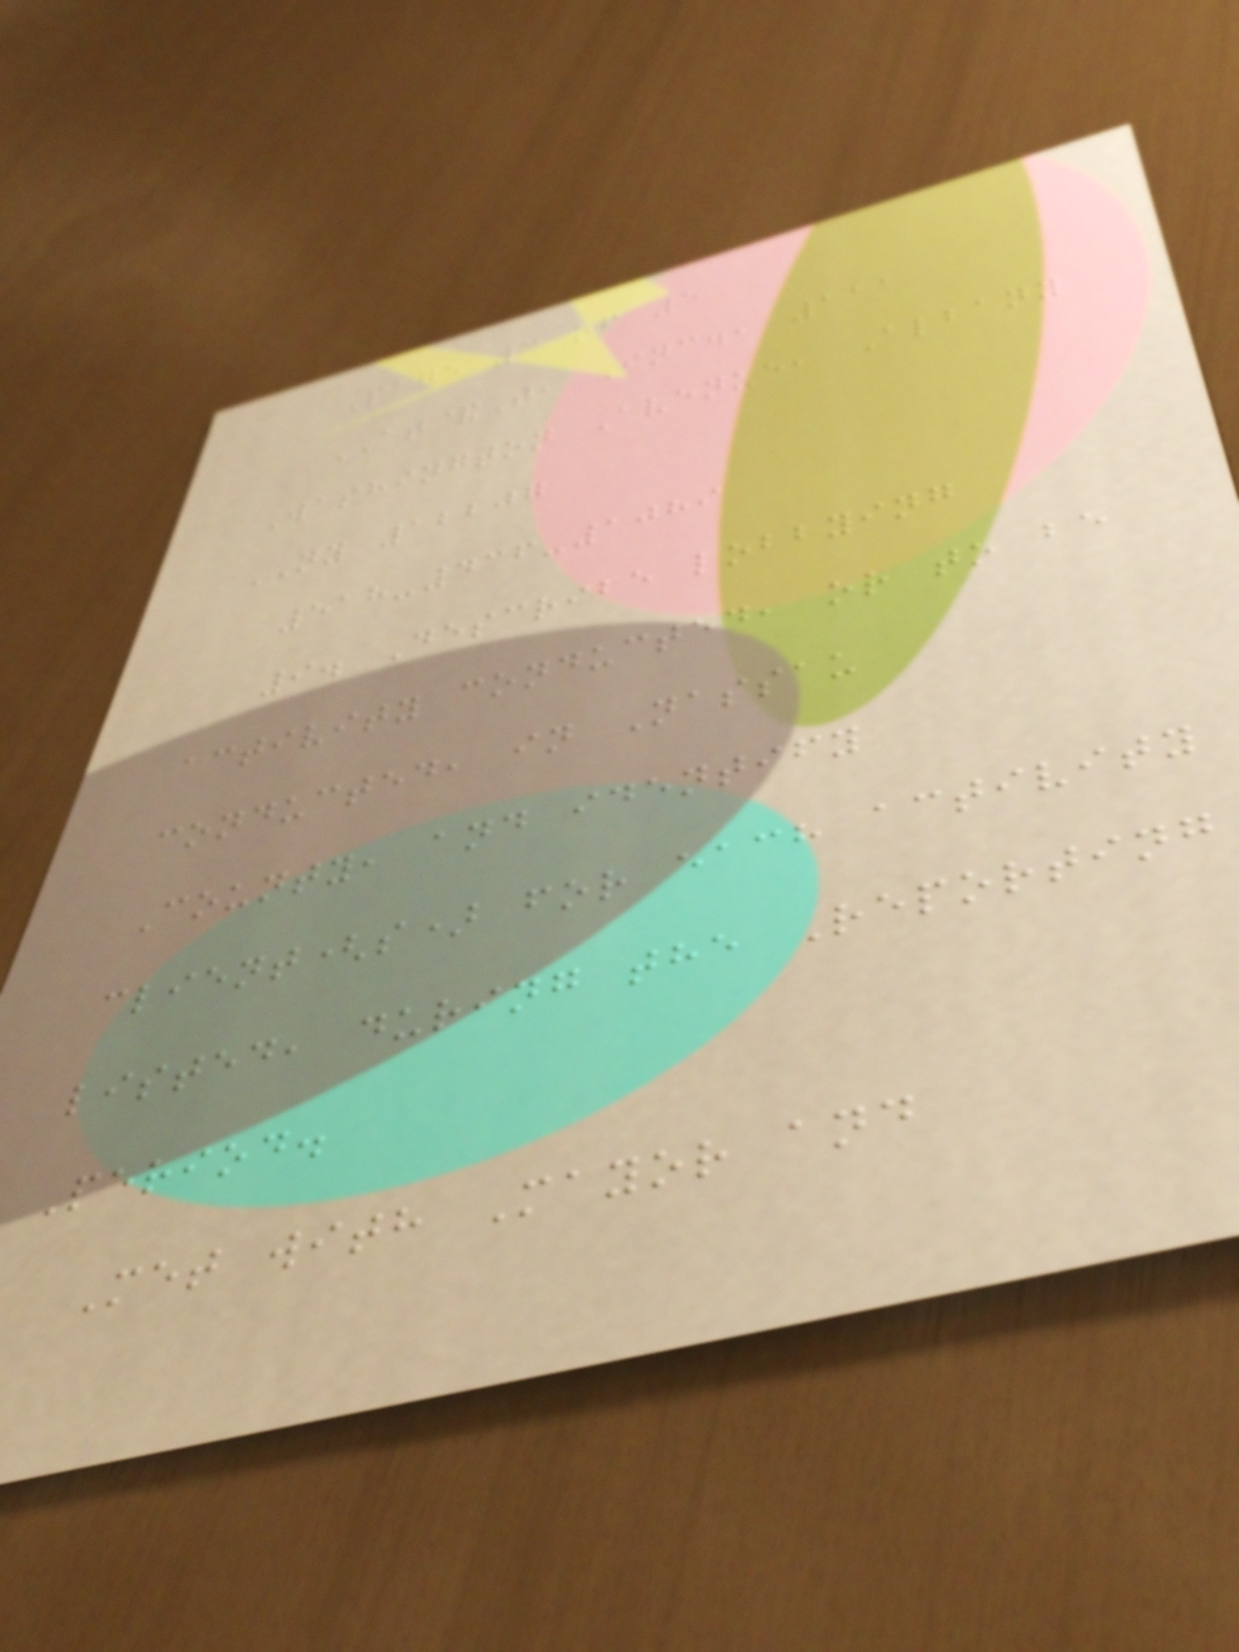Page 3 of 5
AT&T, Inc., 111
Washington Avenue, Albany
NY 12207
518-436-1089
9. Describe lobbying
activity conducted, or to be
conducted, in Nassau
County, and identify
client(s) for each activity
listed, during the Reporting
Period.
Met with Mayor and
